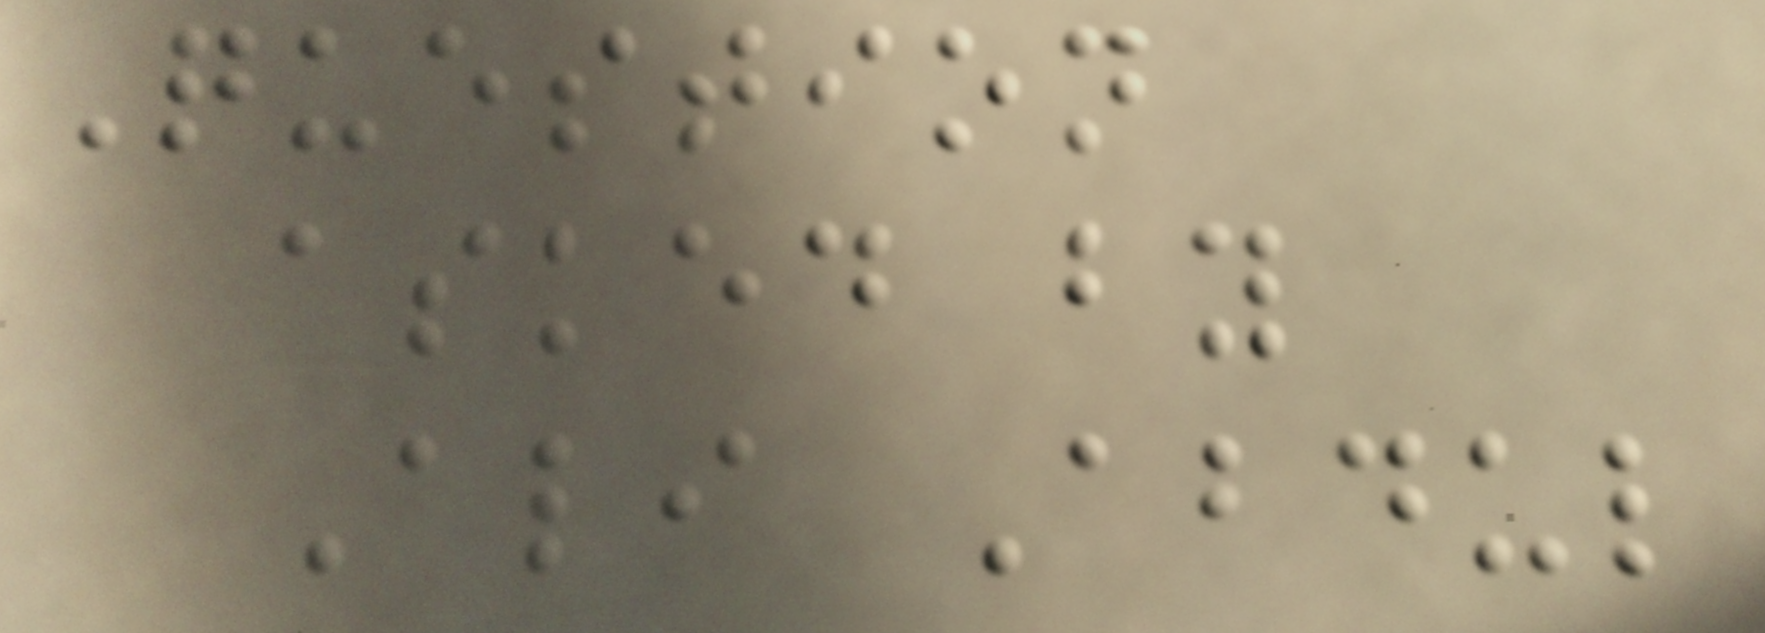Question
asked by
Ali Abdul
